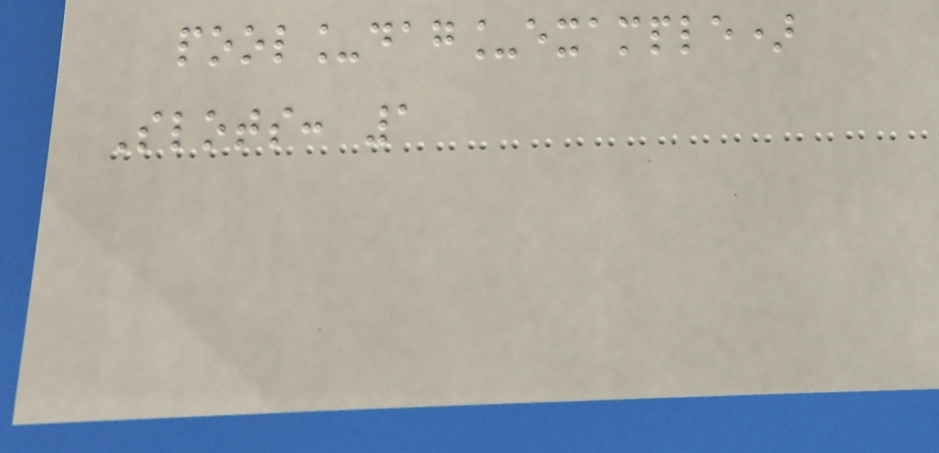pool_dag_example)
Slots: 1
